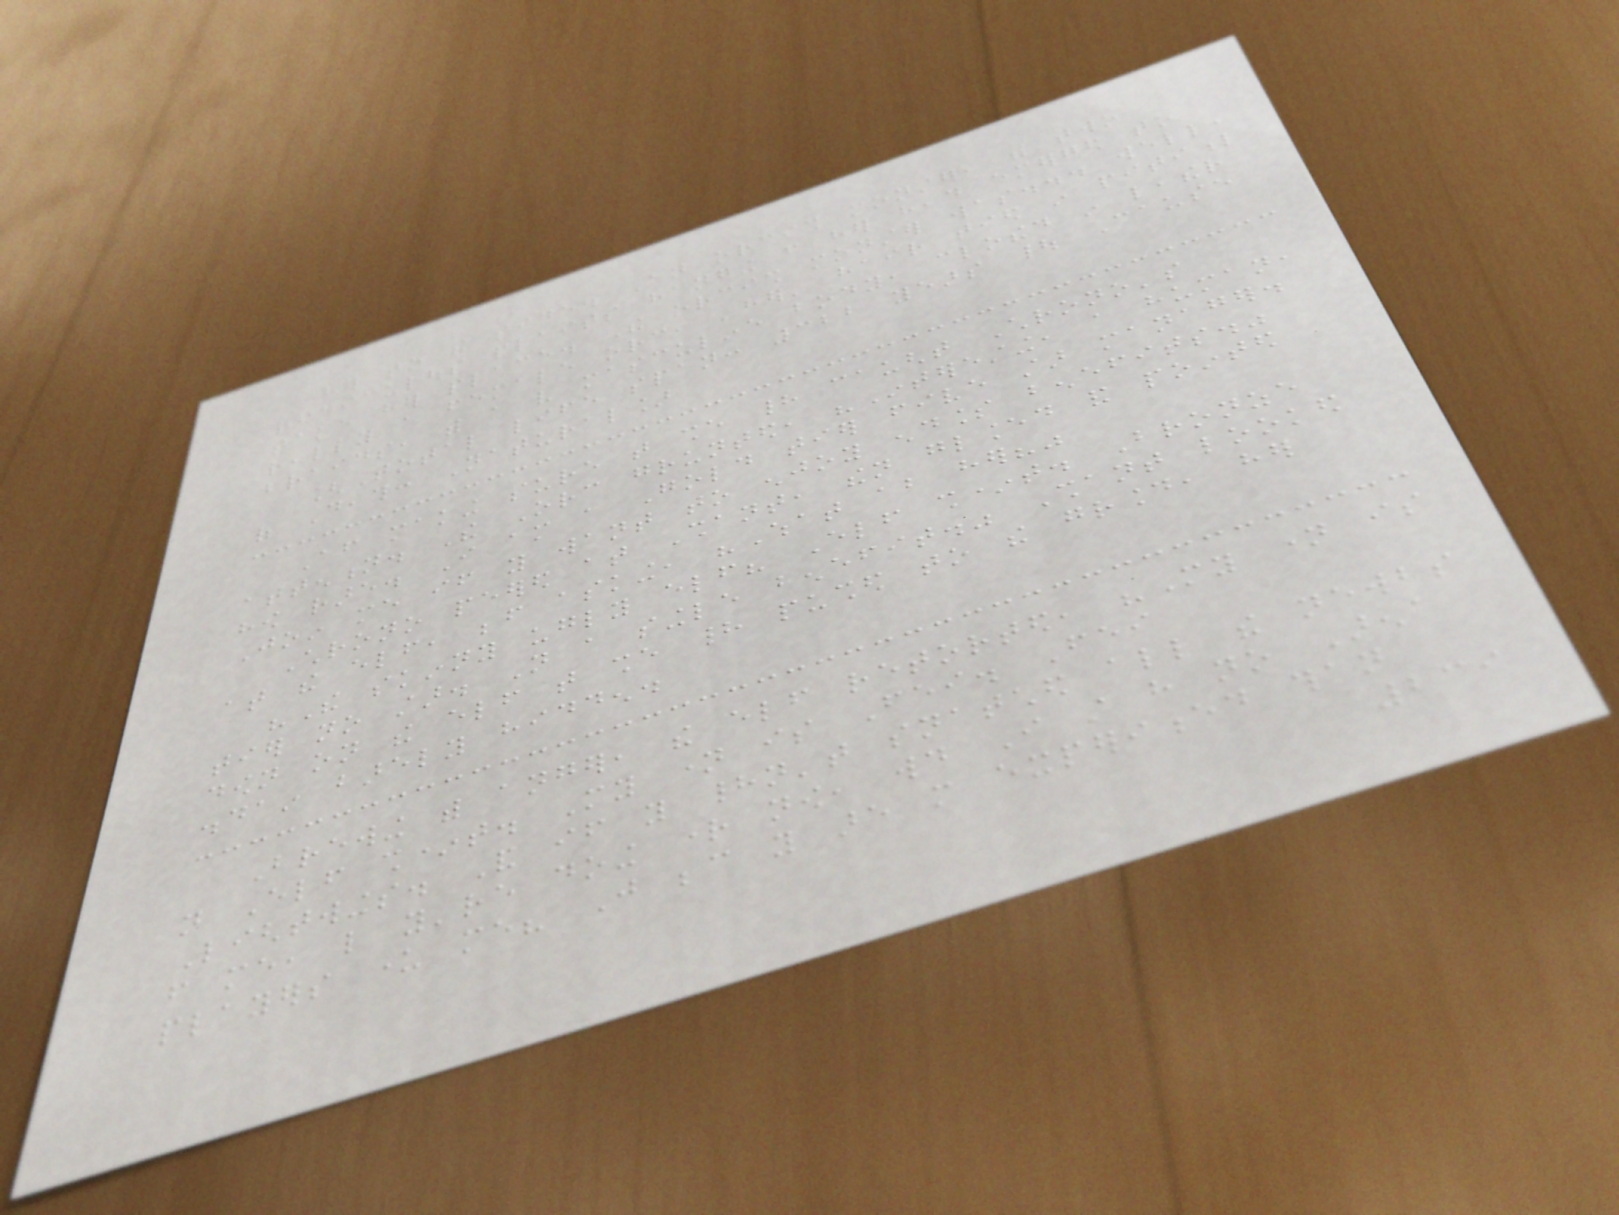her to the side. An orcish monster, with two
ridiculous plaits hanging from her head emerged to
take her place. The orcish monster was... well,
really a female orc, 'her' hair tied in pitiful
braids, with a very masculine body, clothed in leather
[Total life span: 322 years | Cause
of Death: Natural]
After making sure that she had caught Chrono's
attention. The Orc grunted, "Interesting, a human,
how rare. I am a Gold tier five star manager.
Join me if you want to enjoy endless benefits."
Chrono peered at Shant, then glanced and pointed
at the elf, before asking, "What about her?"
"The skinny ugly elf? Elf sh*t. Bronze
tier no star. Not a single benefit." Shant looked
down on the elf that she had pushed to the ground, her
disdain barely hidden.
Brewing with anger, the elf retorted, "My name is
not Elf sh*t. My name is Fei. Fei
Lightwings. And if you hadn't snatched all the newbs
from me, like you're doing right now, would I still have no Arena
players under me? Just because you are more experienced than
239
